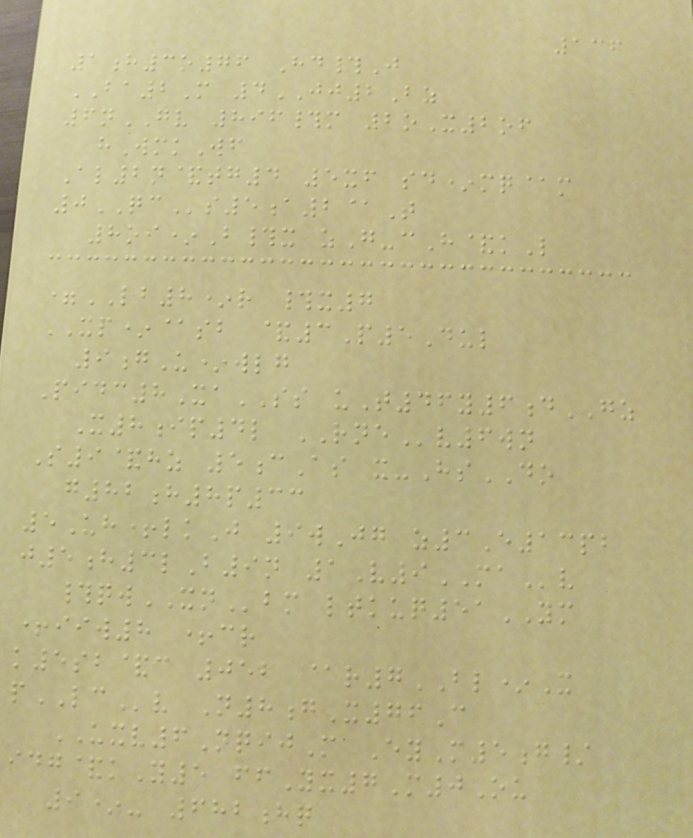136
1h3o76 Hd#J
BA2M 4JJ2Bz
6nGV 896#m 2oX2of
hWmkWf
Al2n&tg4 5xf sd*mq@m
0QCs5a2@T
8oi*B#x zG-cH&kL
=LB8*r #x7
XP*@sb &3P5Dul
9gU*wlg
Pidc8XaSS uT46y6dGZ
X8ip4l RNEv6wn
S9&hz 5cAs x-HsDO
g82h8p33
5Uh+lkJ 9wJg z3E13pb
j5h3lB9n 1V9MAv
#qwXNbm ltkuq51YM
+iiw8 +cr
k5sb&c 052 @r7BL*X
pLCv N8gX76C
UXV6NqijM EyM5g/
idg&kY5 ffYx7M0Ou
9*- 682hq
